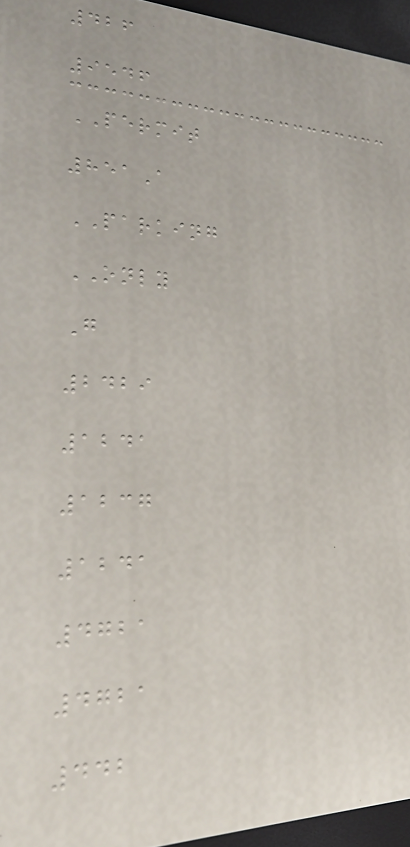426
9546
PERMIT
851A
PARKING
ONLY
G
2429
1241
1237
1241
4721
4721
442
